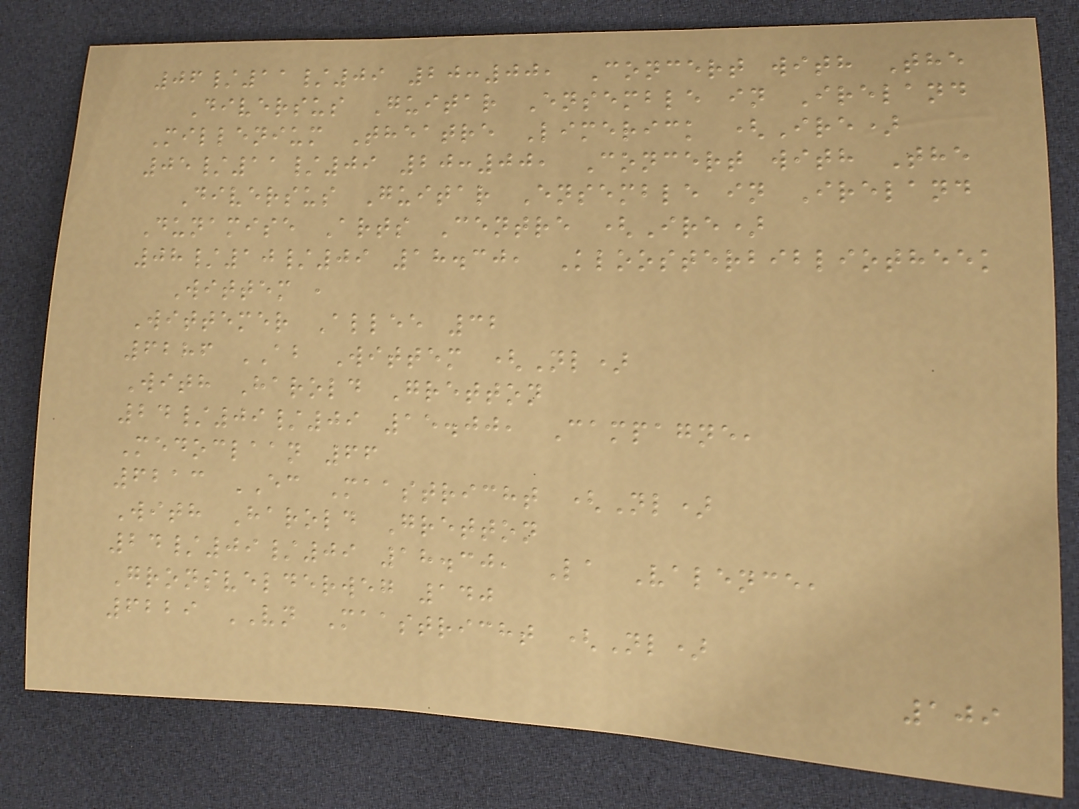06/11/09 20:00, Concert with The
Diversus Guitar Ensemble in Ireland
Millenium Theatre Limerick (Ire)
05/11/09 20:00, Concert with The
Diversus Guitar Ensemble in Ireland
Dunamise Arts Centre (Ire)
08/10/09 18.30, Kloosterbibliotheek
Wittem ,
Wittemer Allee 32
6286 AB Wittem (Nl)
With Harold Gretton
24/09/09 15.00, Campagne,
Medoclaan 66
6213 EC Maastricht (Nl)
With Harold Gretton
24/09/09 18.30, La Valence,
Gronsvelderweg 140
6229 VN Maastricht (Nl)
109
